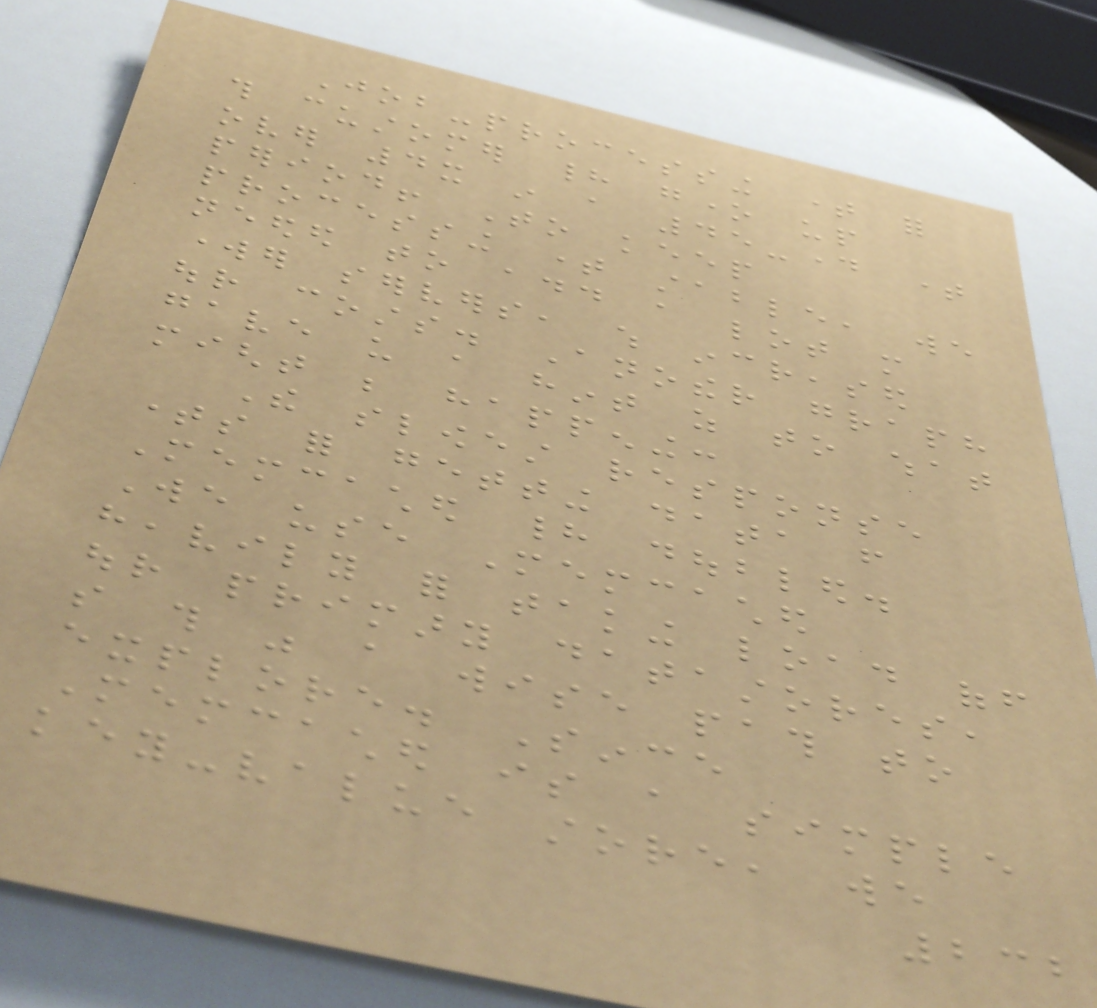Job-processing time for
this customer had gone up
over 4x in a 45-day time
period! To keep
processing time stable, we
needed to add a lot more
worker servers, which increased
our costs. Another graph
gave us a hint as to what
might be happening:
The slowest response
times for getting data from
Memcached had doubled.
We use Memcached
heavily for taking load off
our primary datastores,
so this was a wise path to
explore. Since
Memcached is a simple
key-value store, we
232
